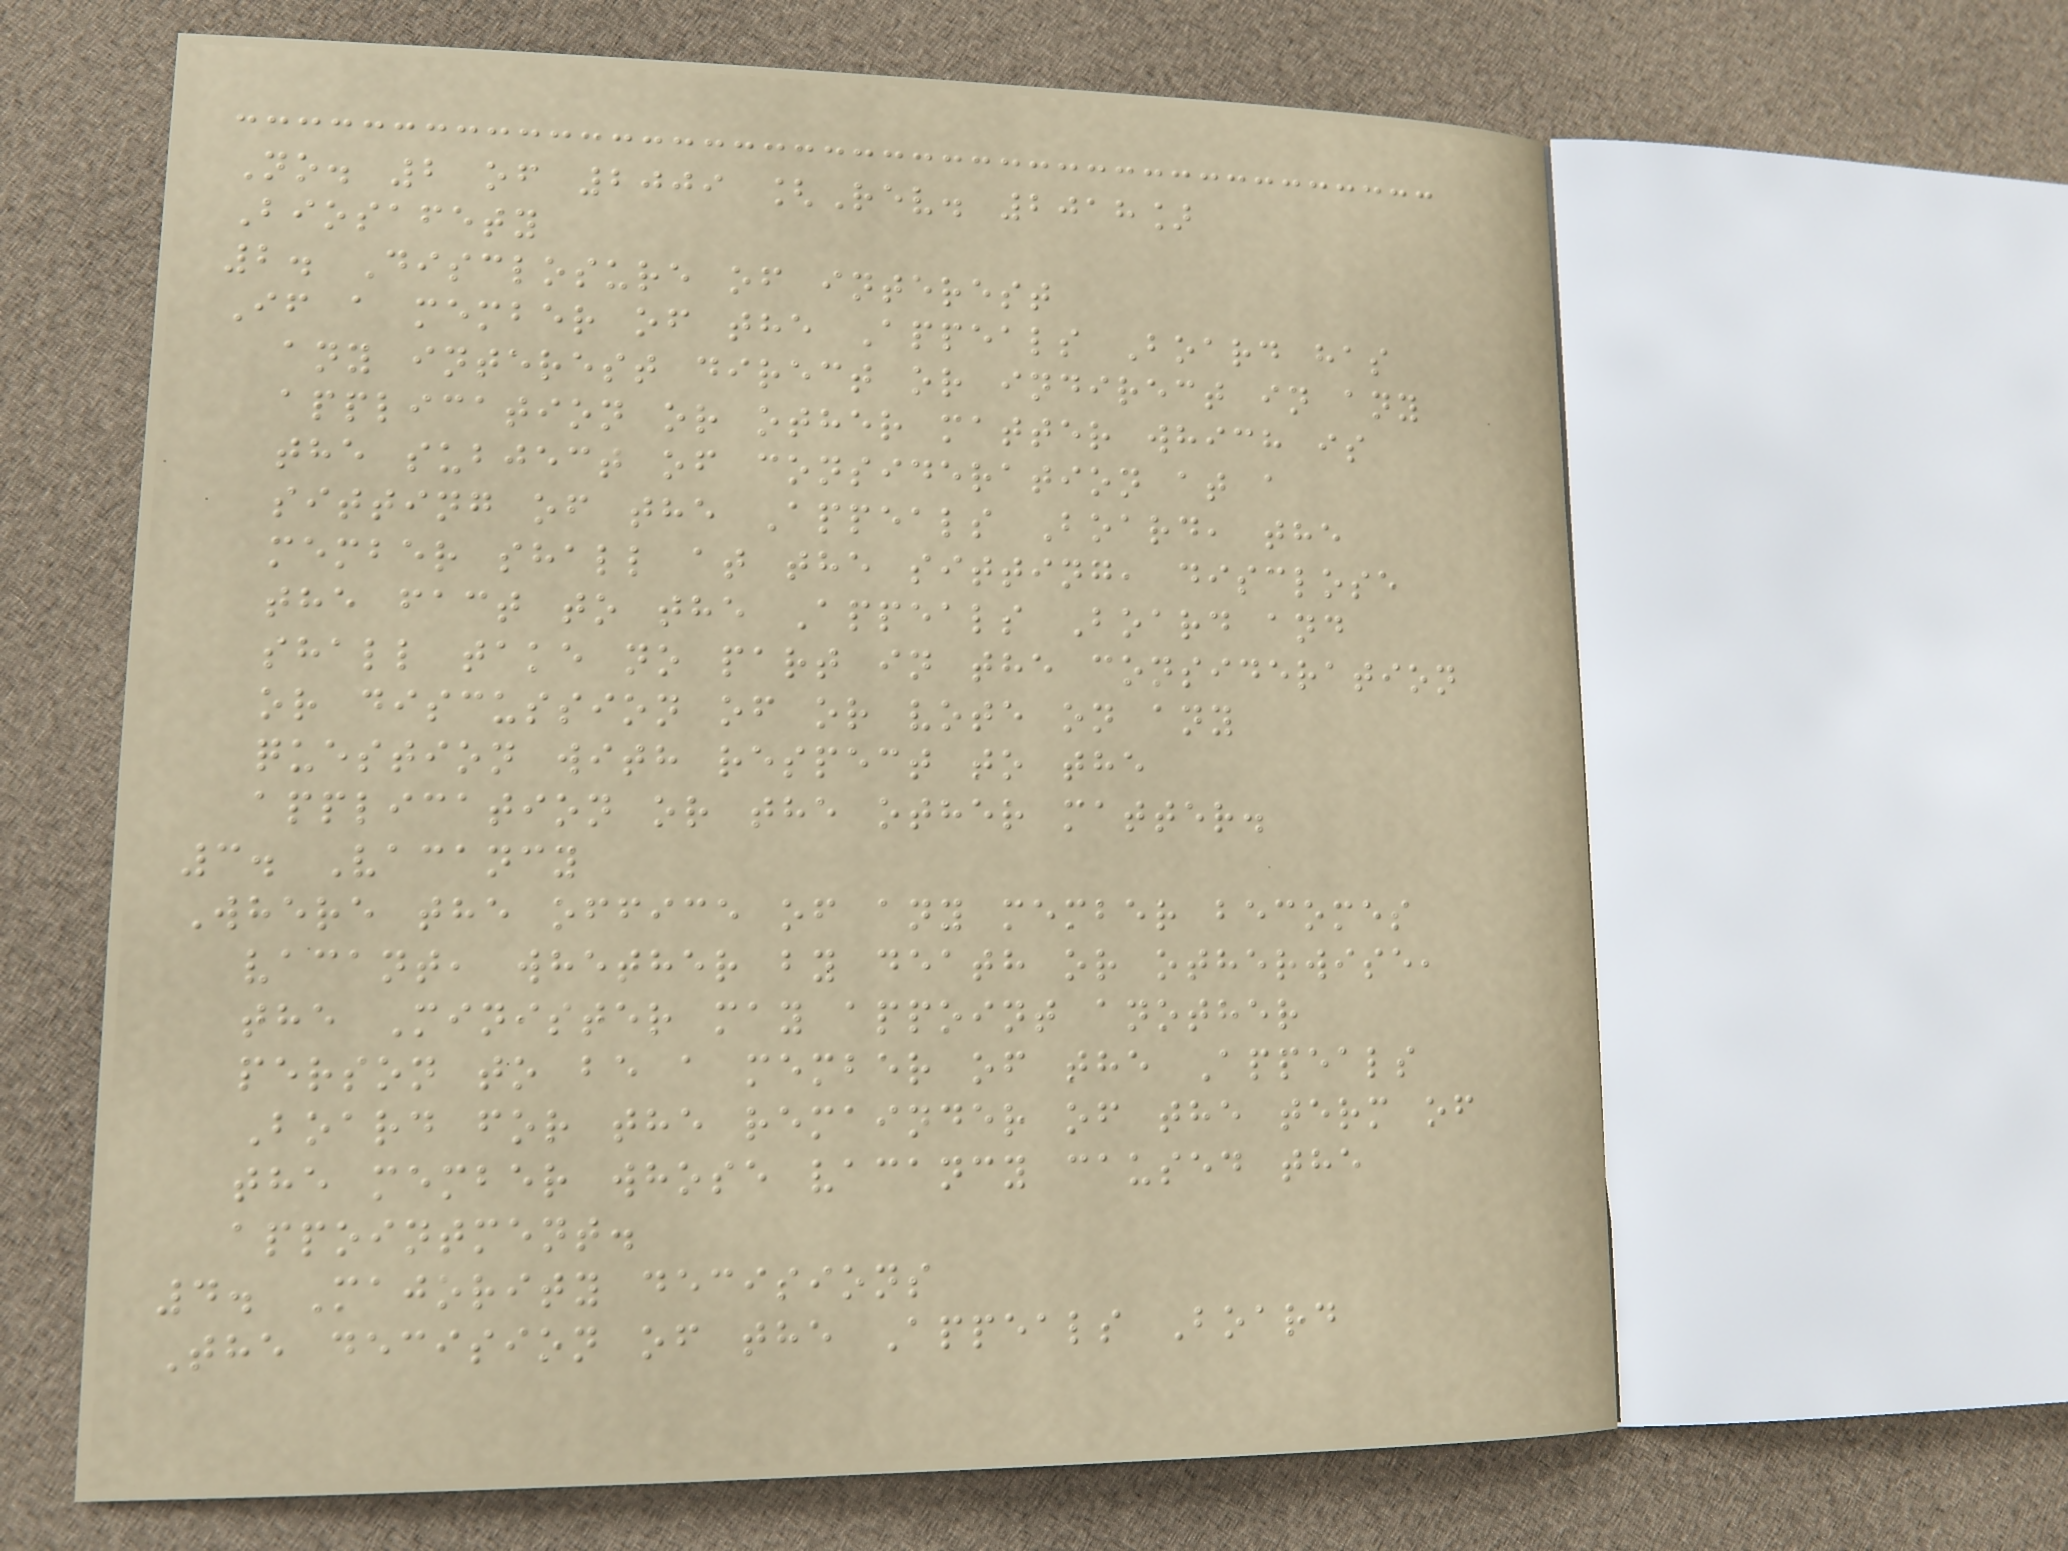No. 2 of 2009 [Rev. 2018]
Biosafety
2. Disclosure of interest
If a member of the Appeals Board has
any interest direct or indirect in any
application or other matter which is
the subject of consideration at a
sitting of the Appeals Board, the
member shall at the sitting, disclose
the fact to the Appeals Board and
shall take no part in the consideration
or discussion of or vote on any
question with respect to the
application or the other matter.
3. Vacancy
Where the office of any member becomes
vacant, whether by death or otherwise,
the Minister may appoint another
person to be a member of the Appeals
Board for the remainder of the term of
the member whose vacancy caused the
appointment.
4. Majority decisions
The decision of the Appeals Board
